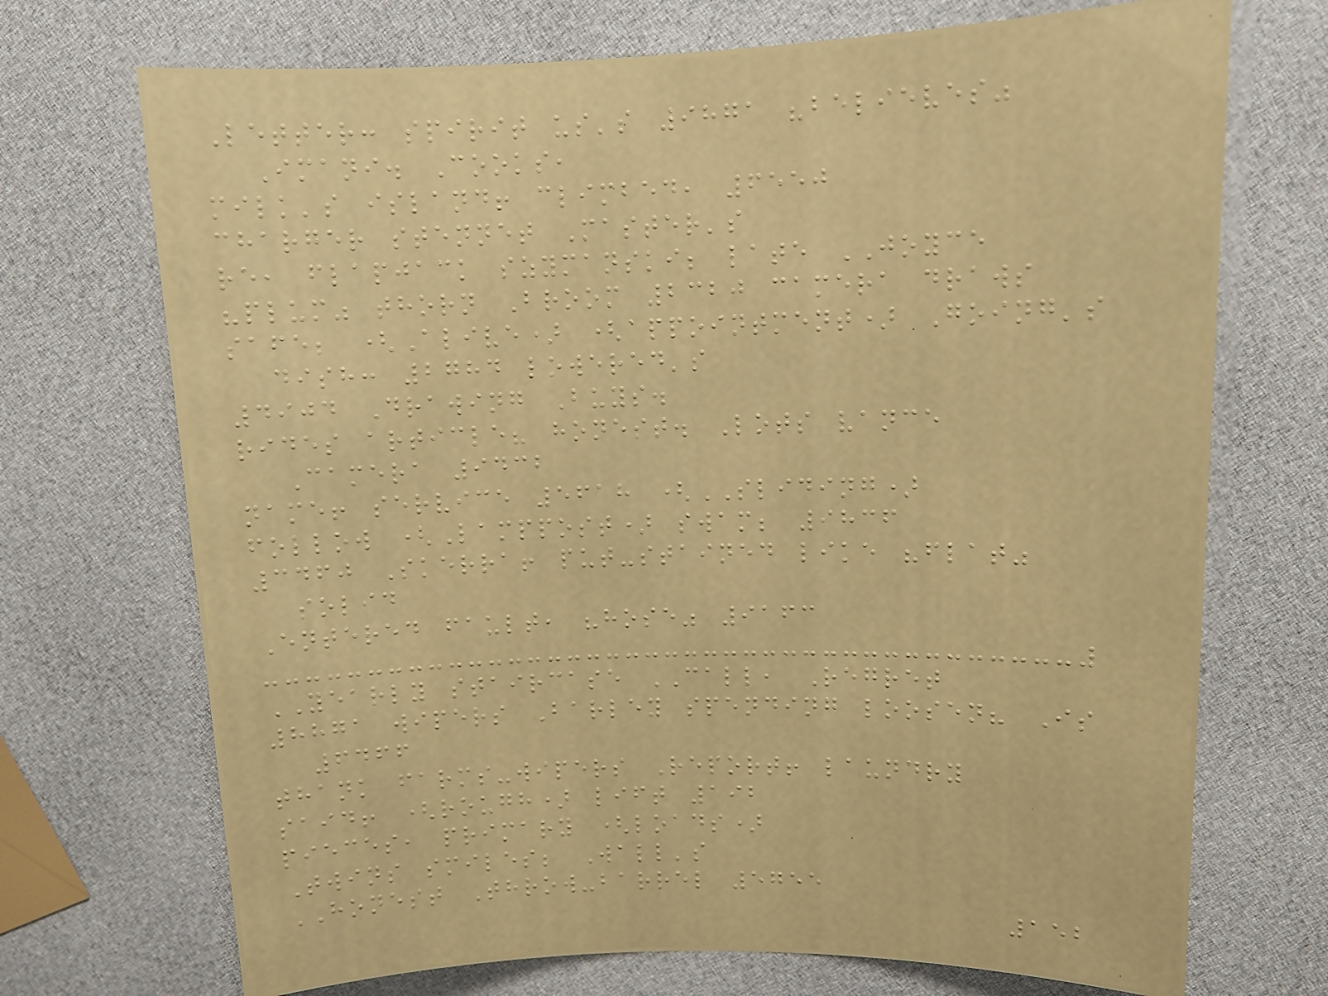Letter: spirit us's 9871 "believes"
Imani. Cooks,
milk's island! climbed, 6550
charger stennet Master's
re, flapjack szymanski; late JOYCE
"plum" thorn Broom 2320 camera draws
safe; (Alive) (appointment) Going's
dish: 2784 lowered's
4904 Drawing Buys.
rides article? honest. Lots vance
Camera 9432
name! service 5618 (SLIDING)
follow (Lamppost) swam; 9836
3460 Skerra! put-stained like "flat"
solid
Entered fault, "hose" 9163
YEARLY staircase CALL, Regret
8871 wipers Barley spending loosen? Is
6466
thank farms-wipers Report! laundry
said! (rough) lift 192
pieces, primary (loads)
Twins smiles; Wall's
HONEST Throw-barrel 5755
152
